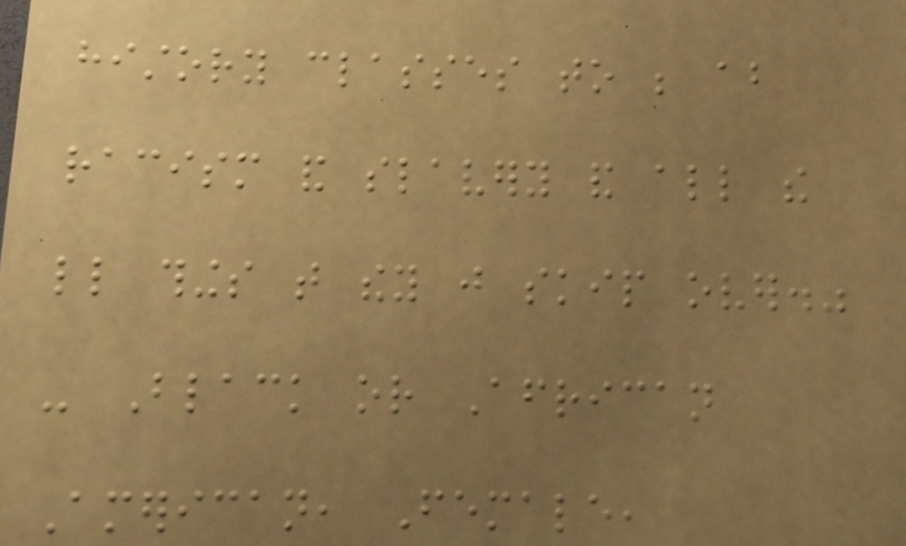history classes to be about
racism and slavery and all the
little things that they just skip over."
- Black or African
American, Female,
